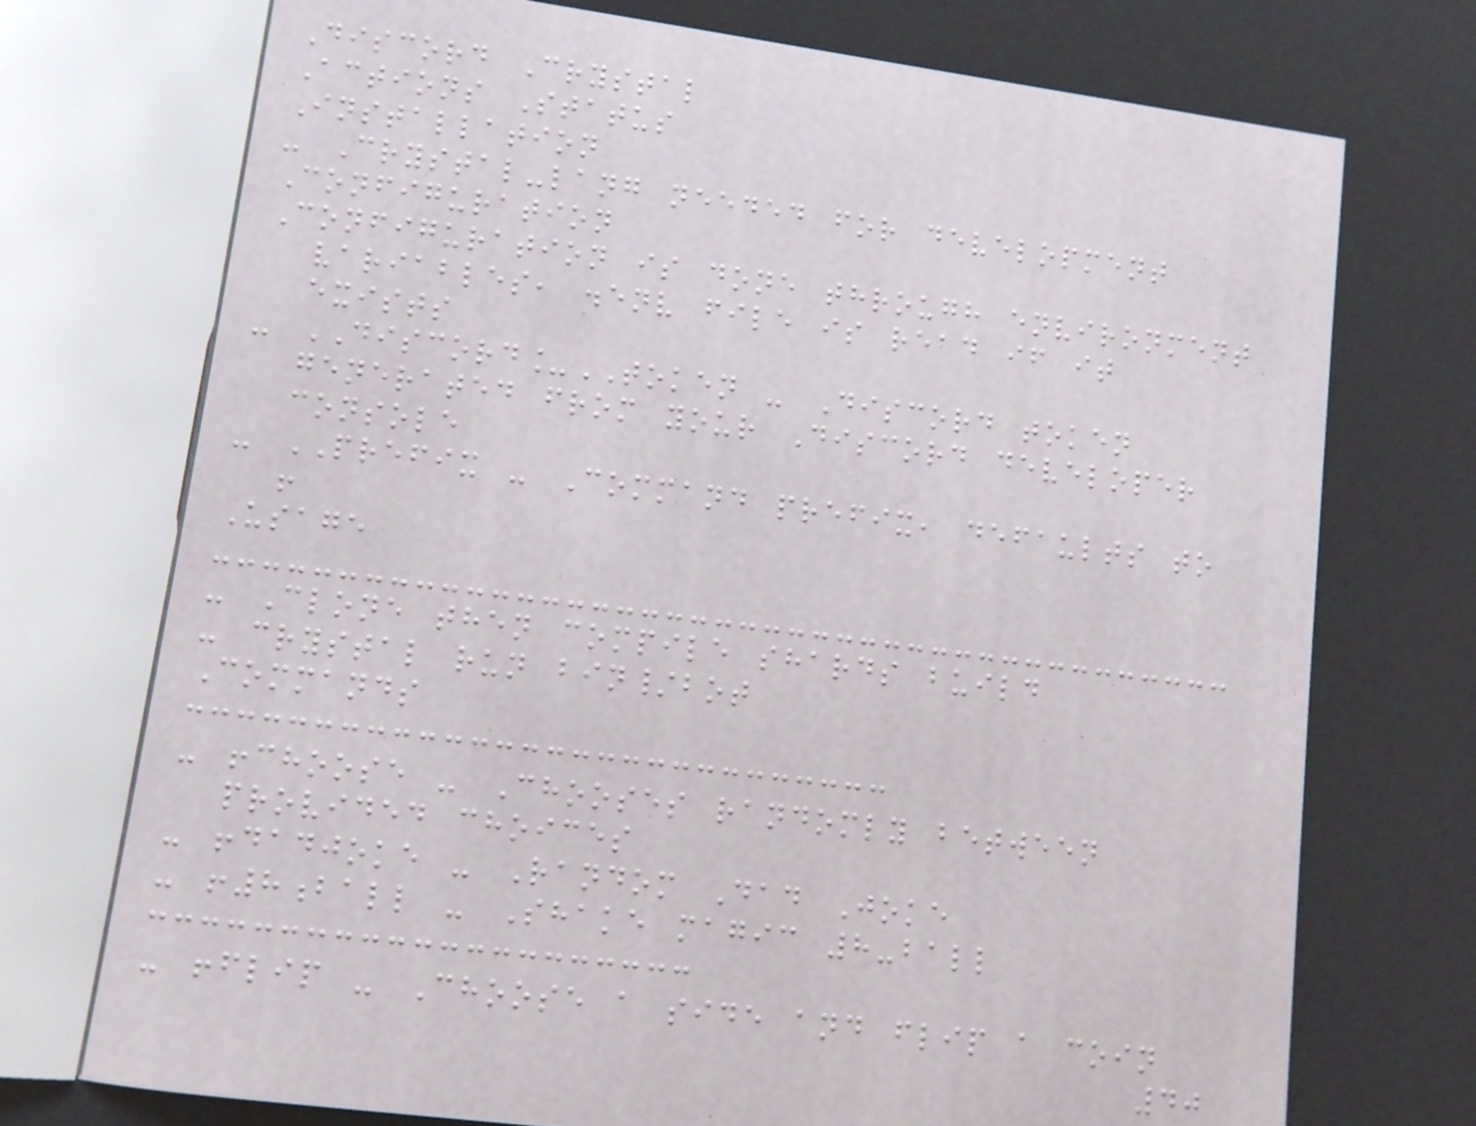Discord Crystal
Actions Status
Installation
- Crystal-lang needed for development
Configuration
Configuration is done through environment
variables, .env file is read if it
exists
- DISCORD_TOKEN - Discord token
generated from your Discord developer
console
- PREFIX - Command prefix, defaults to
!
Usage
- Clone then compile shards build
- crystal run bin/bot
Commands
- !choose - Chooses randomly between
provided choices
- !dadjoke - Random Dad Joke
- !8ball - Shake magic 8-ball
- !flip - Choose a side and flip a coin
40
